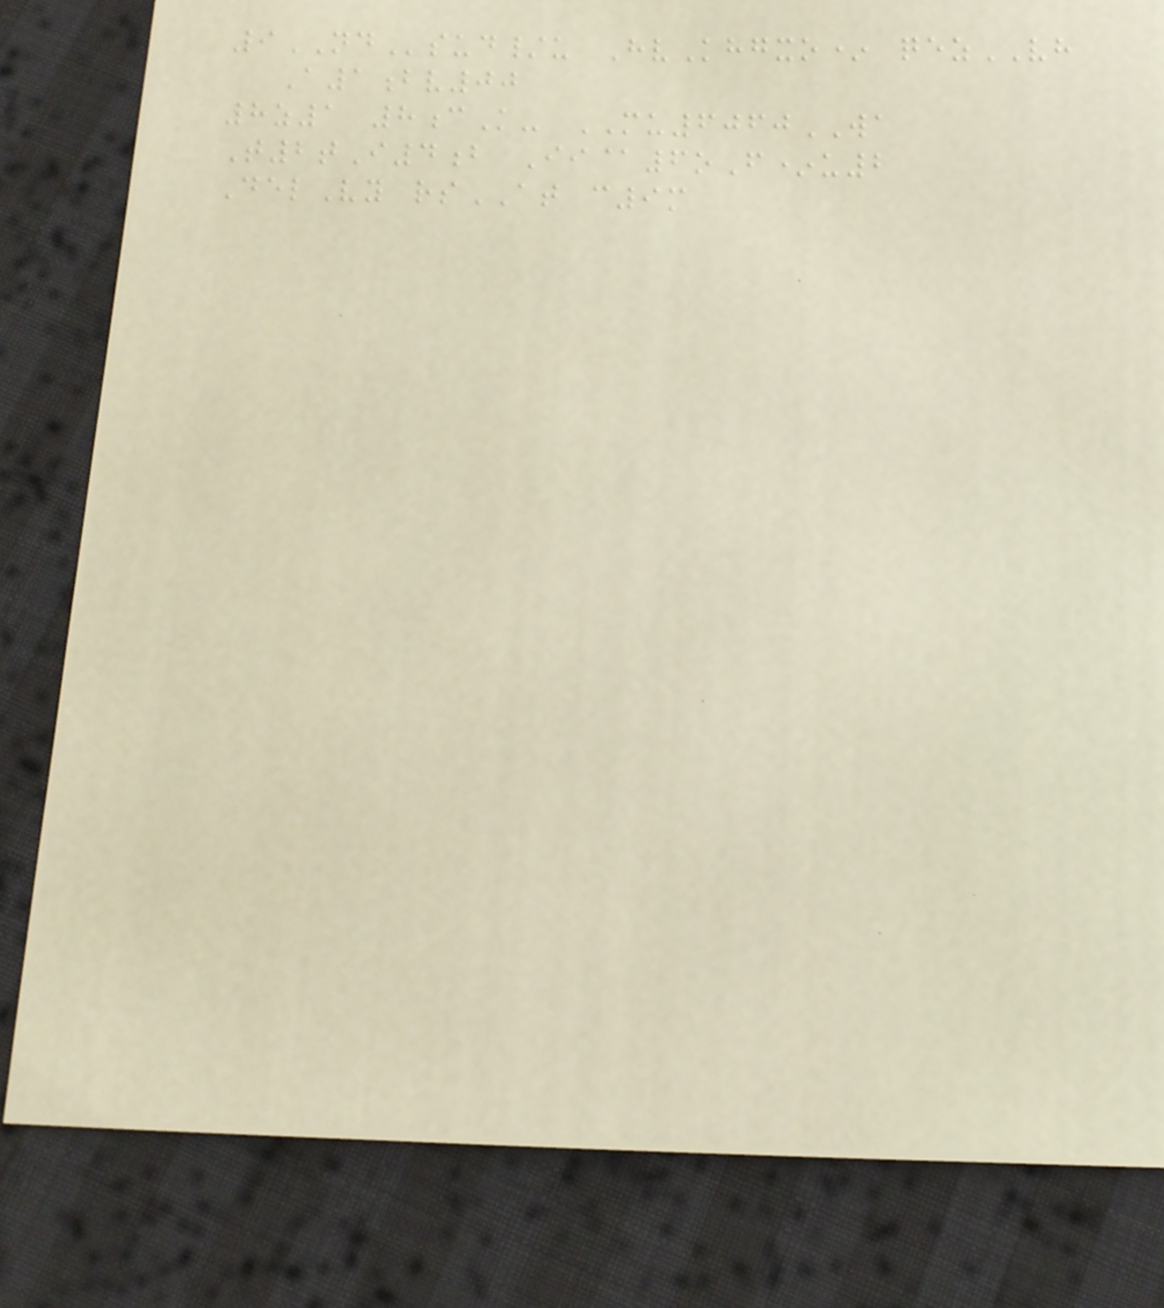9NDsud/u HvKhgxo* qezVH
A1bv00
8z1 8cK- MU6060WA
T2tI4b Ii@6oF*u2
DelVy rsAT c9m
